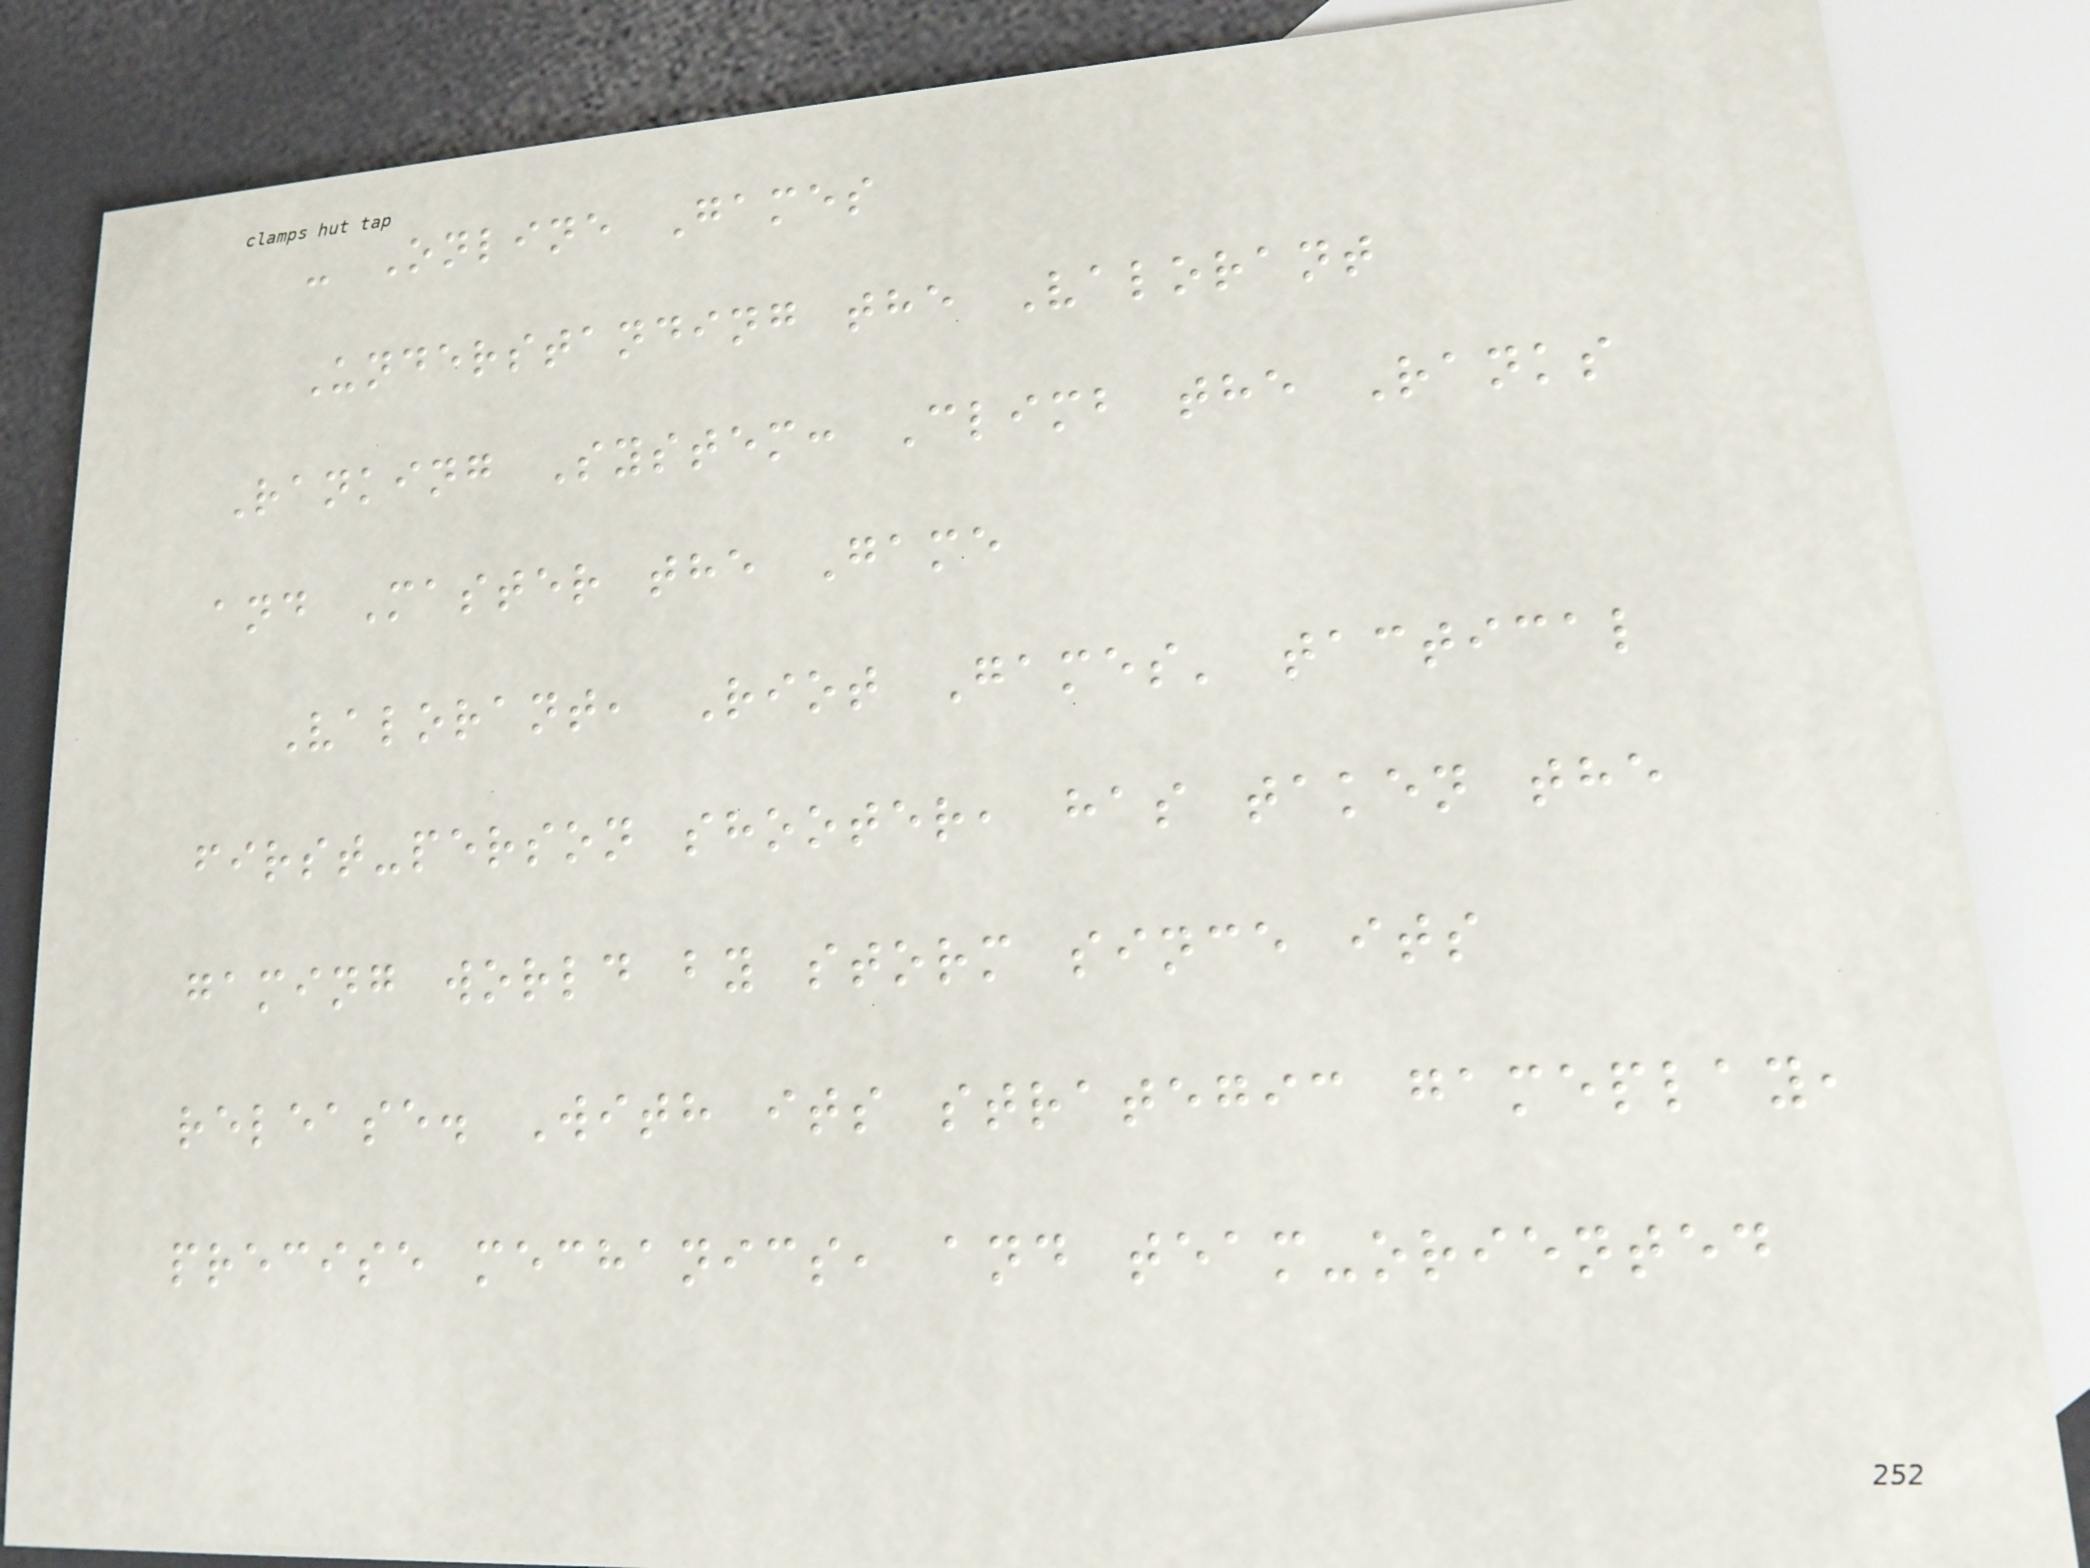- Online Games
Understanding the Valorant
Ranking System: Climb the Ranks
and Master the Game
Valorant, Riot Games' tactical
first-person shooter, has taken the
gaming world by storm since its
release. With its strategic gameplay,
precise mechanics, and team-oriented
